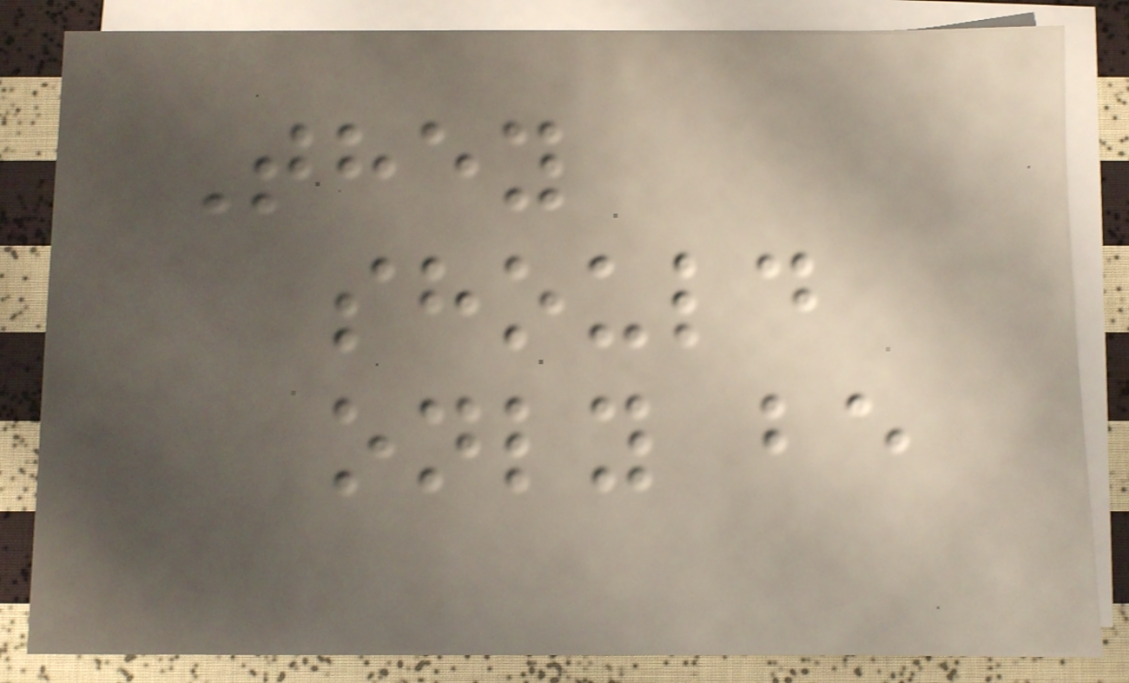They
should
only be
